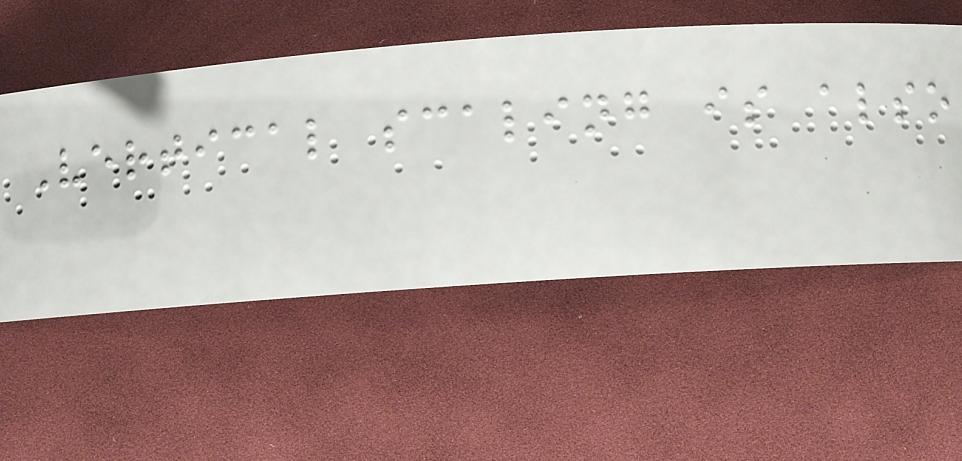Vertical scaling is also
